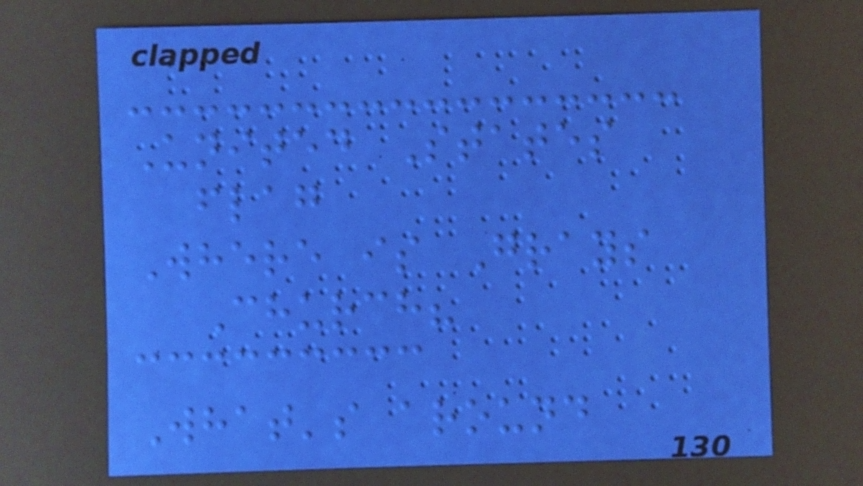United States
flag
Where is Grays
Church?
What's around
